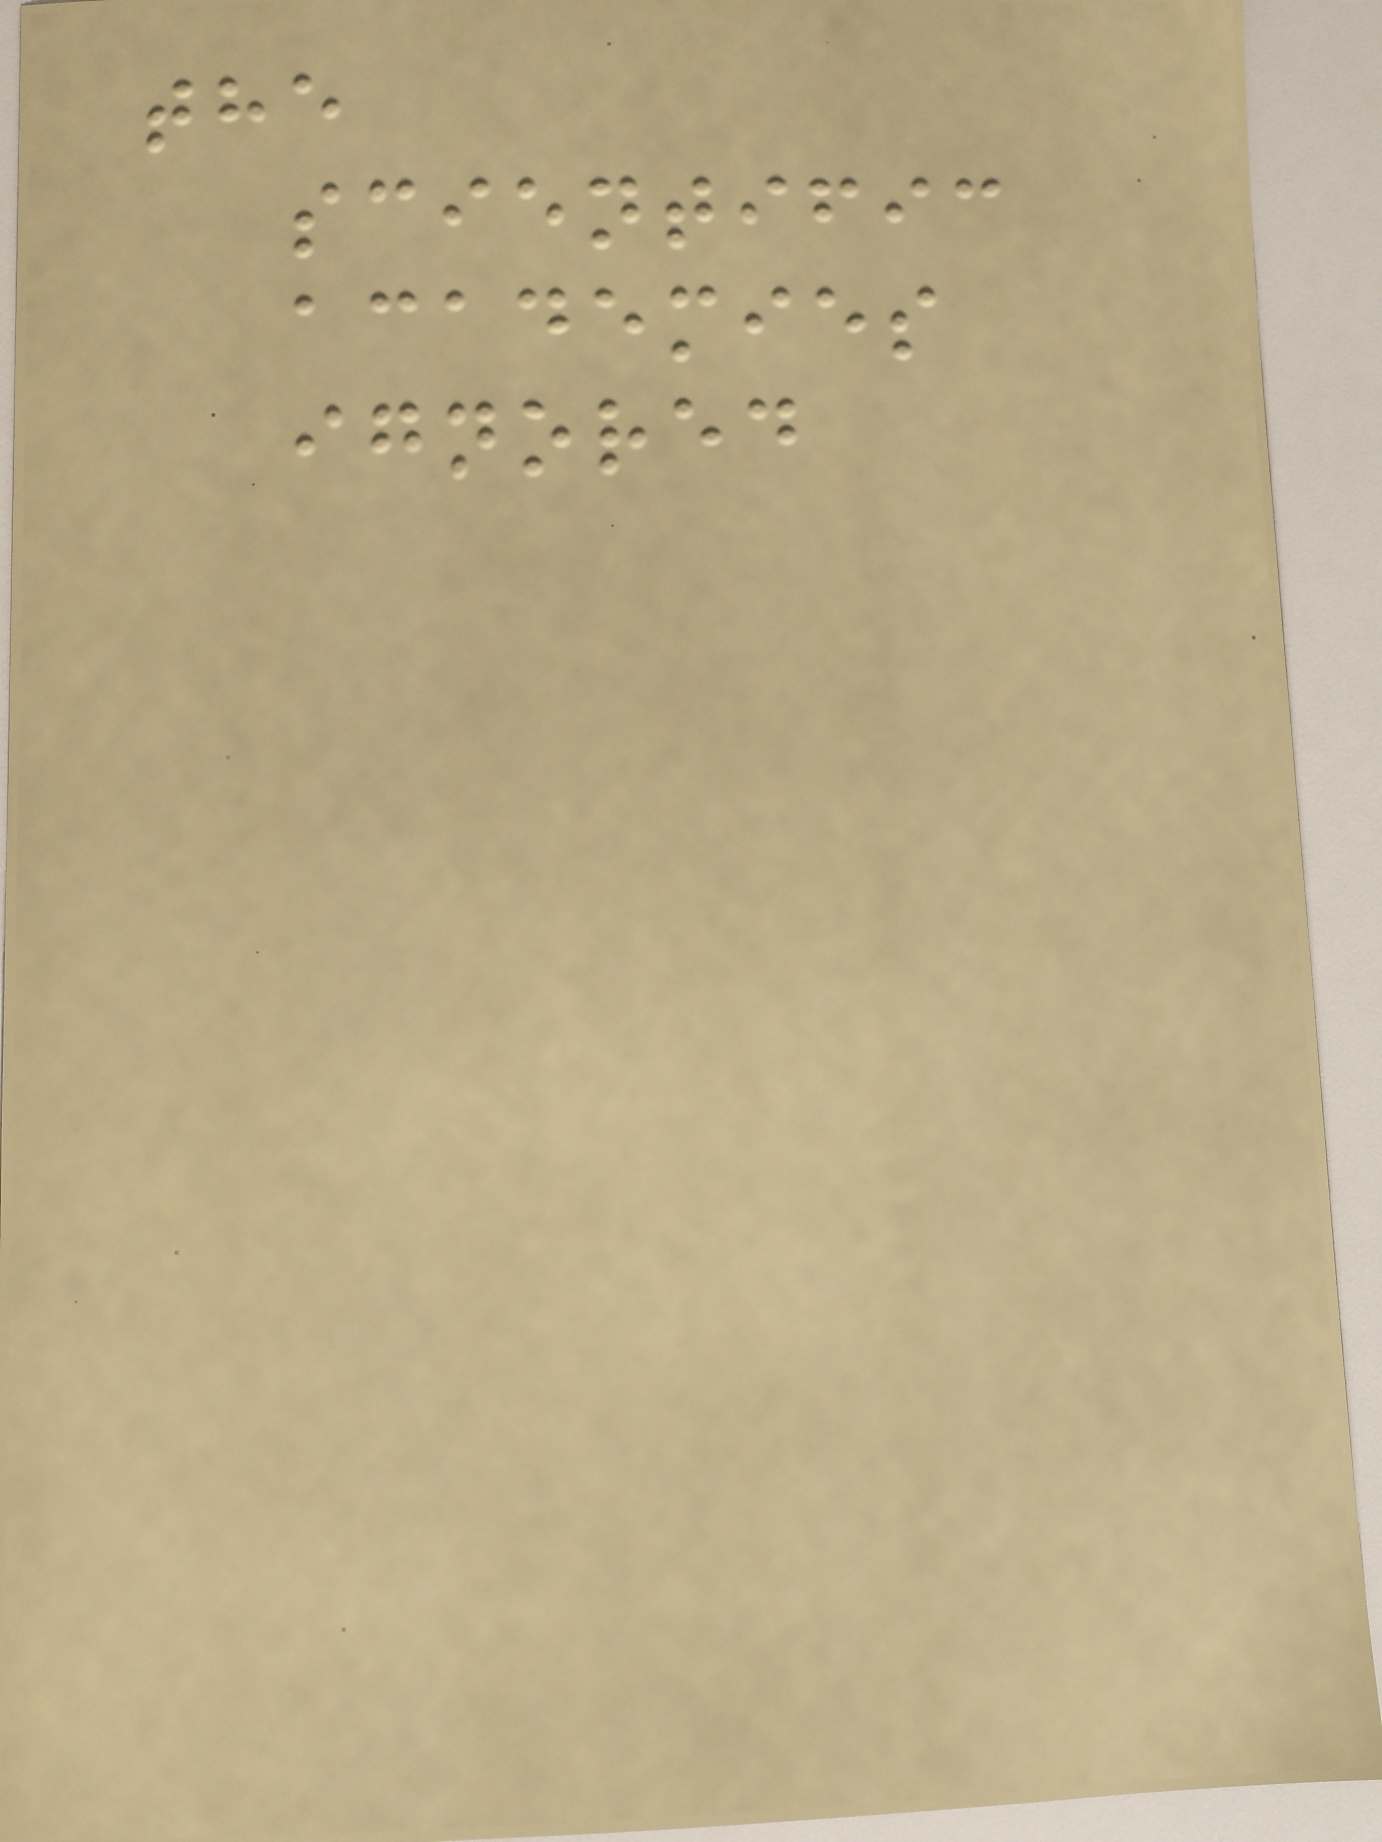the
scientific
academies
ignored
